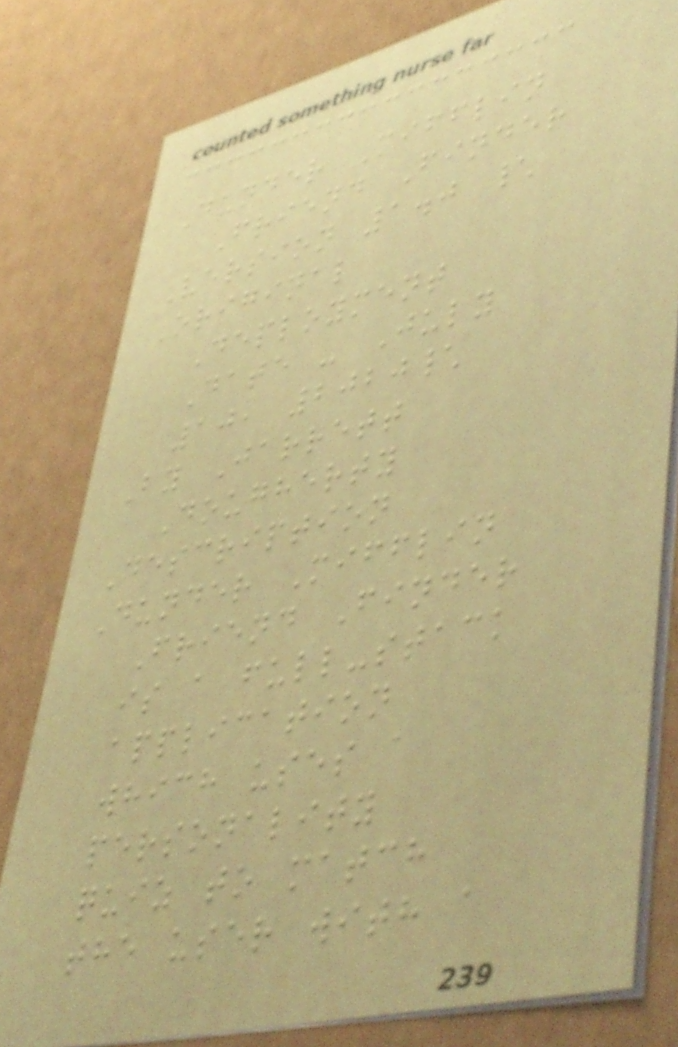Dunder Mifflin
Friend Finder
Version 1.0 \
Original
Deployment
Date - July
10, 2020\
By Jarrett
Dougherty
Description
Dunder Mifflin
Friend Finder
is a full-stack
application
which uses a
personality
quiz to match
the user with a
